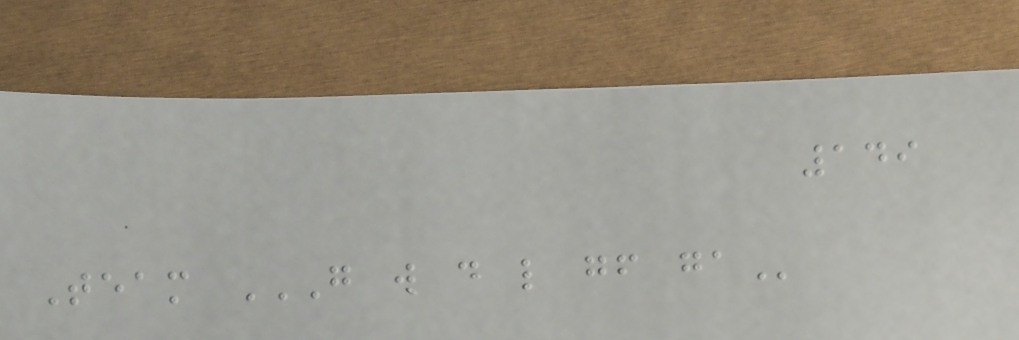149
Team G W D L GF GA
